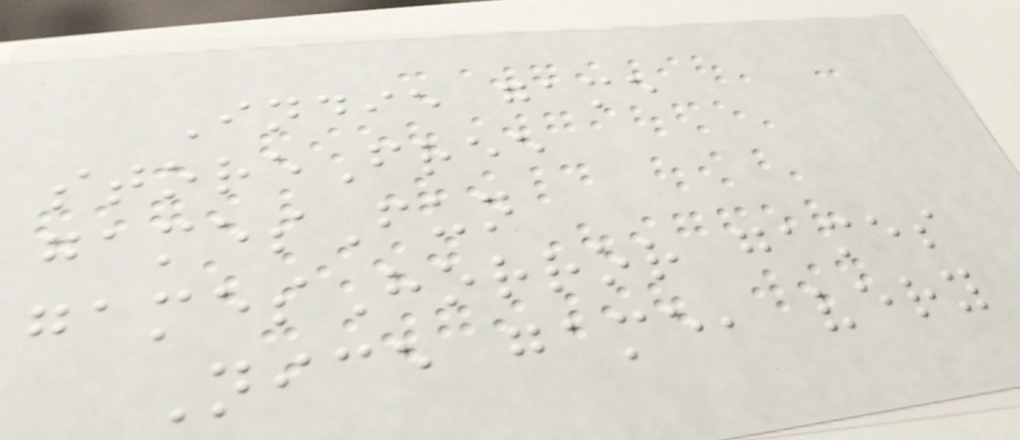Indie game
storeFree
gamesFun
gamesHorror games
Nice game, very
